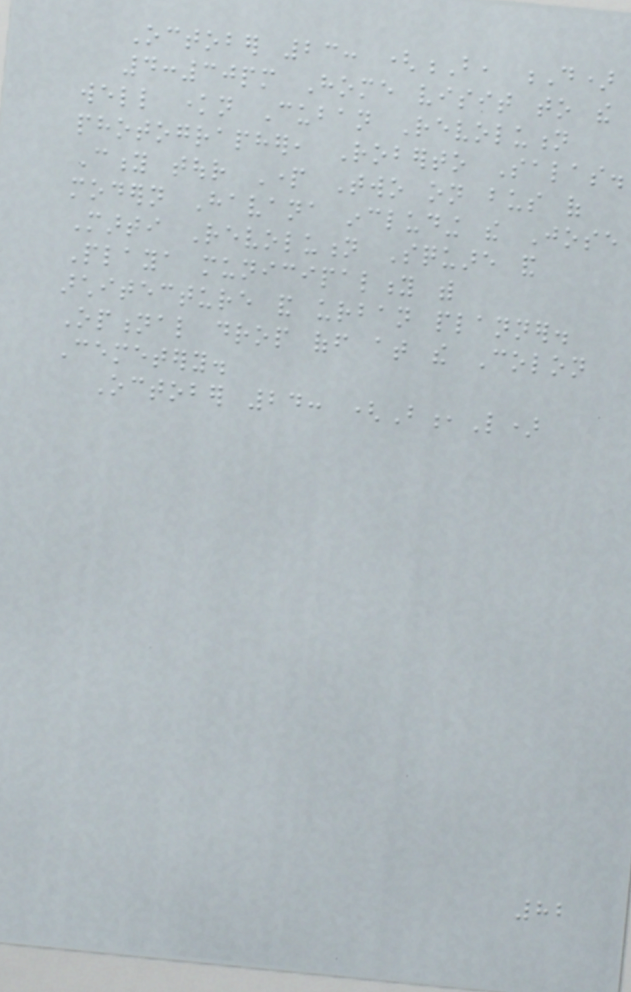October 23: (B, D)
4:30pm Home visit to the
well known Cuban Revolution
photographer, Roberto Salas.
City tour Part Two on bus of
modern Havana including the Jose
Marti Revolution Square and
Playa municipality with
architecture and urban planner.
Optional drop off at the Colon
Cemetery.
October 24: (B,L)
82
